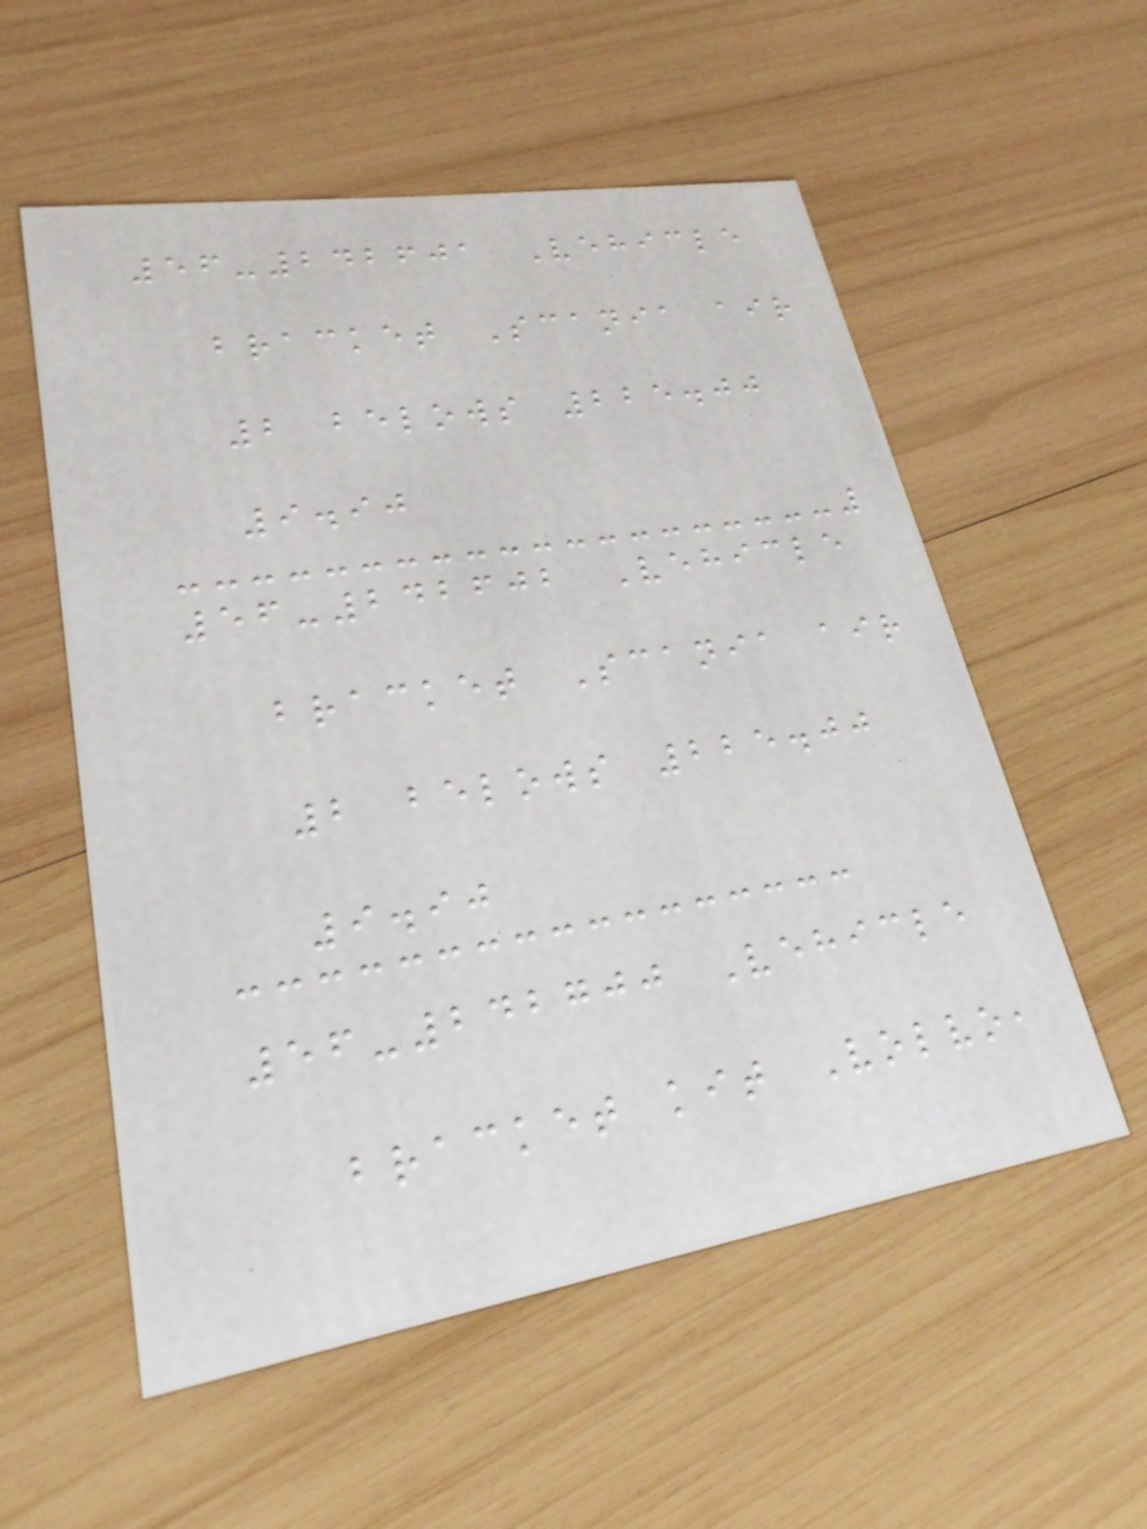56-242601 Vehicle
bracket Scania air
2 belows 225.00
9.90
56-242602 Vehicle
bracket Scania air
2 belows 225.00
9.90
56-242700 Vehicle
bracket kit Volvo,
